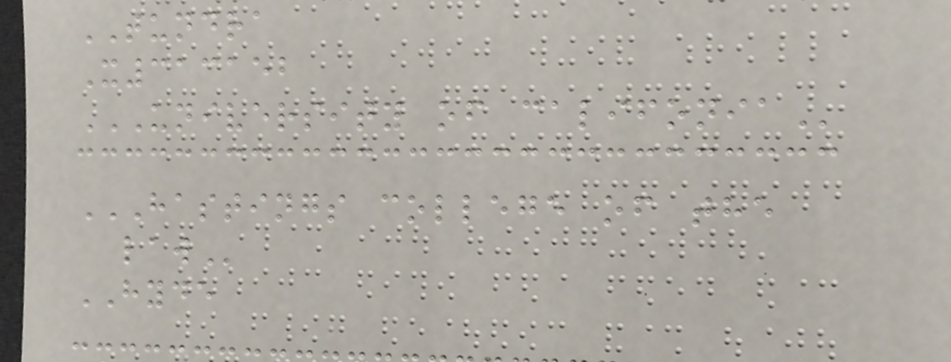TUNDRA
X313152
UNIVERSITY OF CALIFONIA
HASTINGS COLLEGE OF THE
LAW
HYDE
